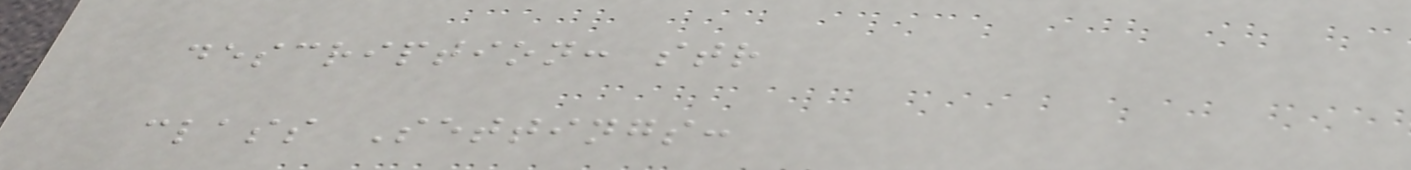description: str
class Settings:
